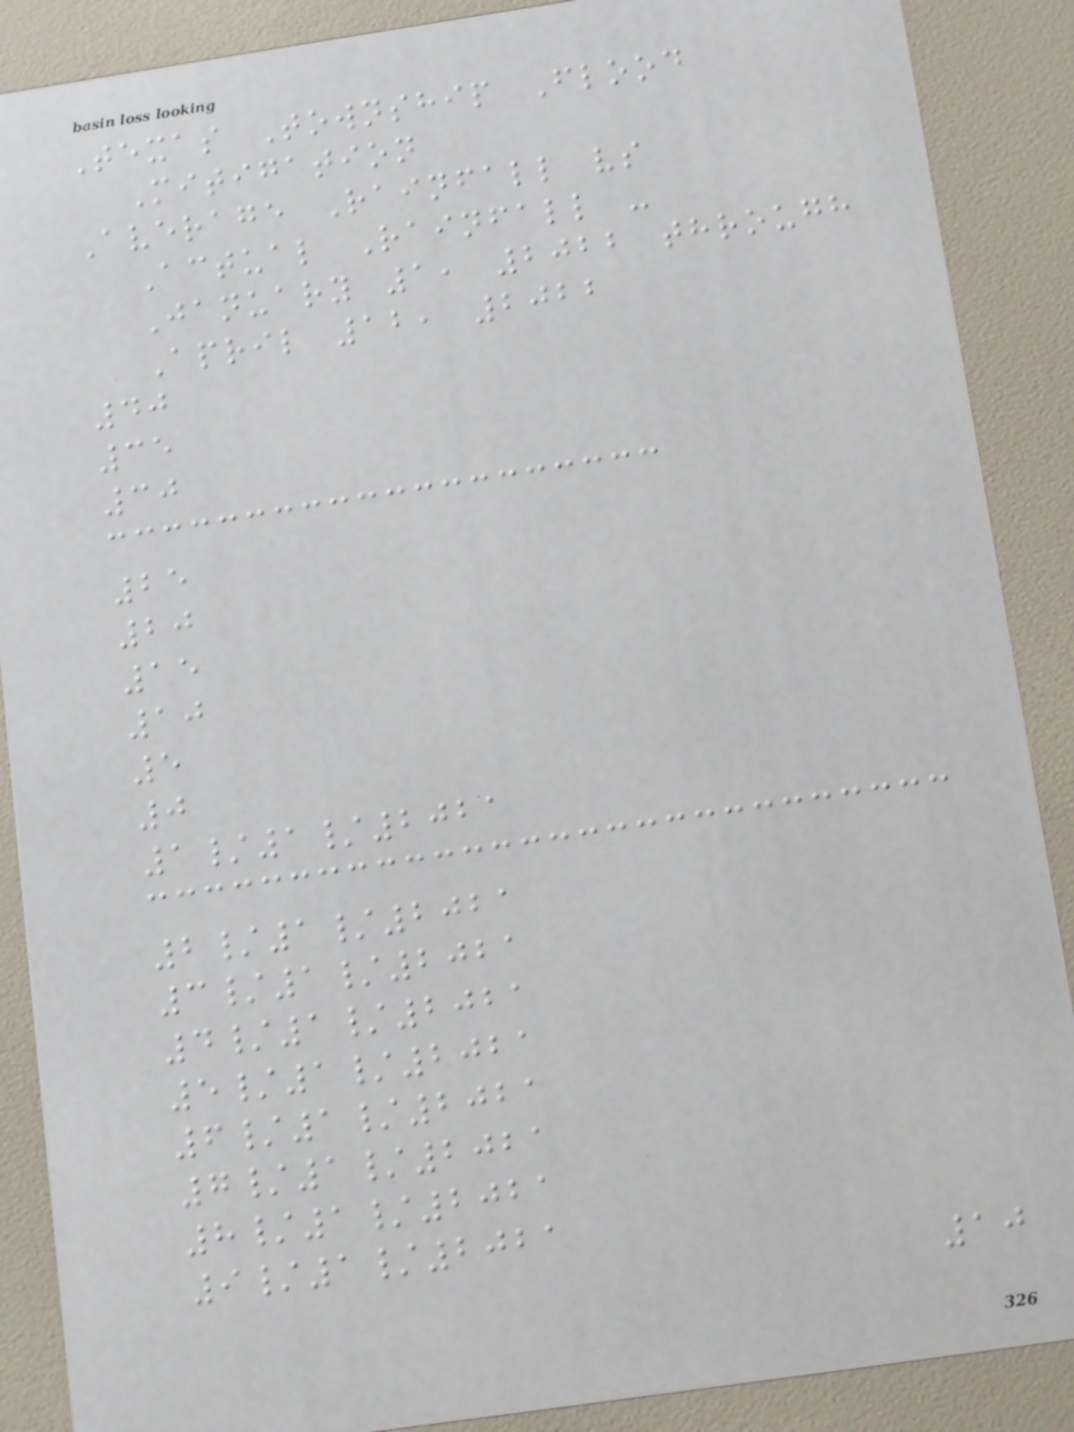Texas Township Flood
Mitigation
Average Rainfall vs
Actual Rainfall -
January 1, 2022 through
April 12, 2022
40
35
30
25
20
15
10
5
0
1/1/2021
2/1/2021
3/1/2021
4/1/2021
5/1/2021
6/1/2021
7/1/2021
8/1/2021
9/1/2021
10
